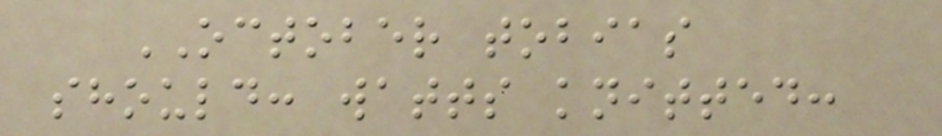OCTOBER tobias
should: watts knitted:
